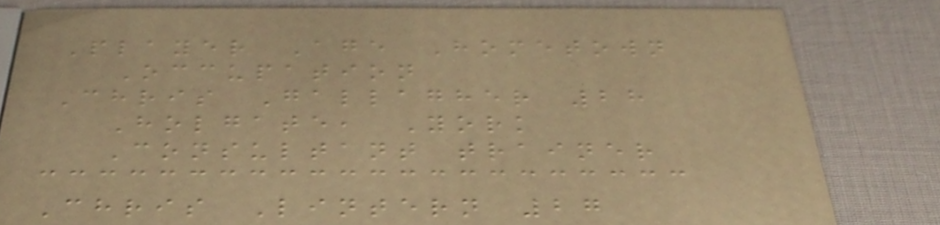Player Age Hometown
Occupation
Chris Gallagher 28
Holgate, York
Consultant trainer
Chris Lintern 27
